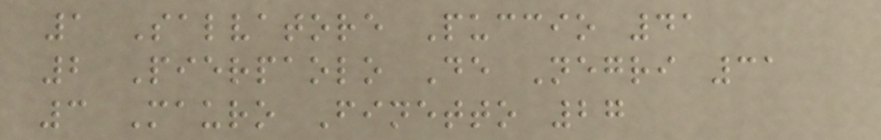1 Salvatore Puccio 41
2 Pierpaolo De Negri 31
3 Mauro Finetto 27
